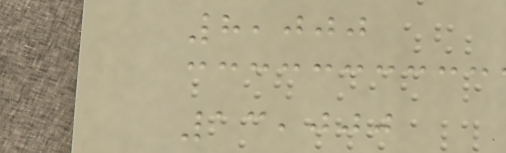8,000
13,000
